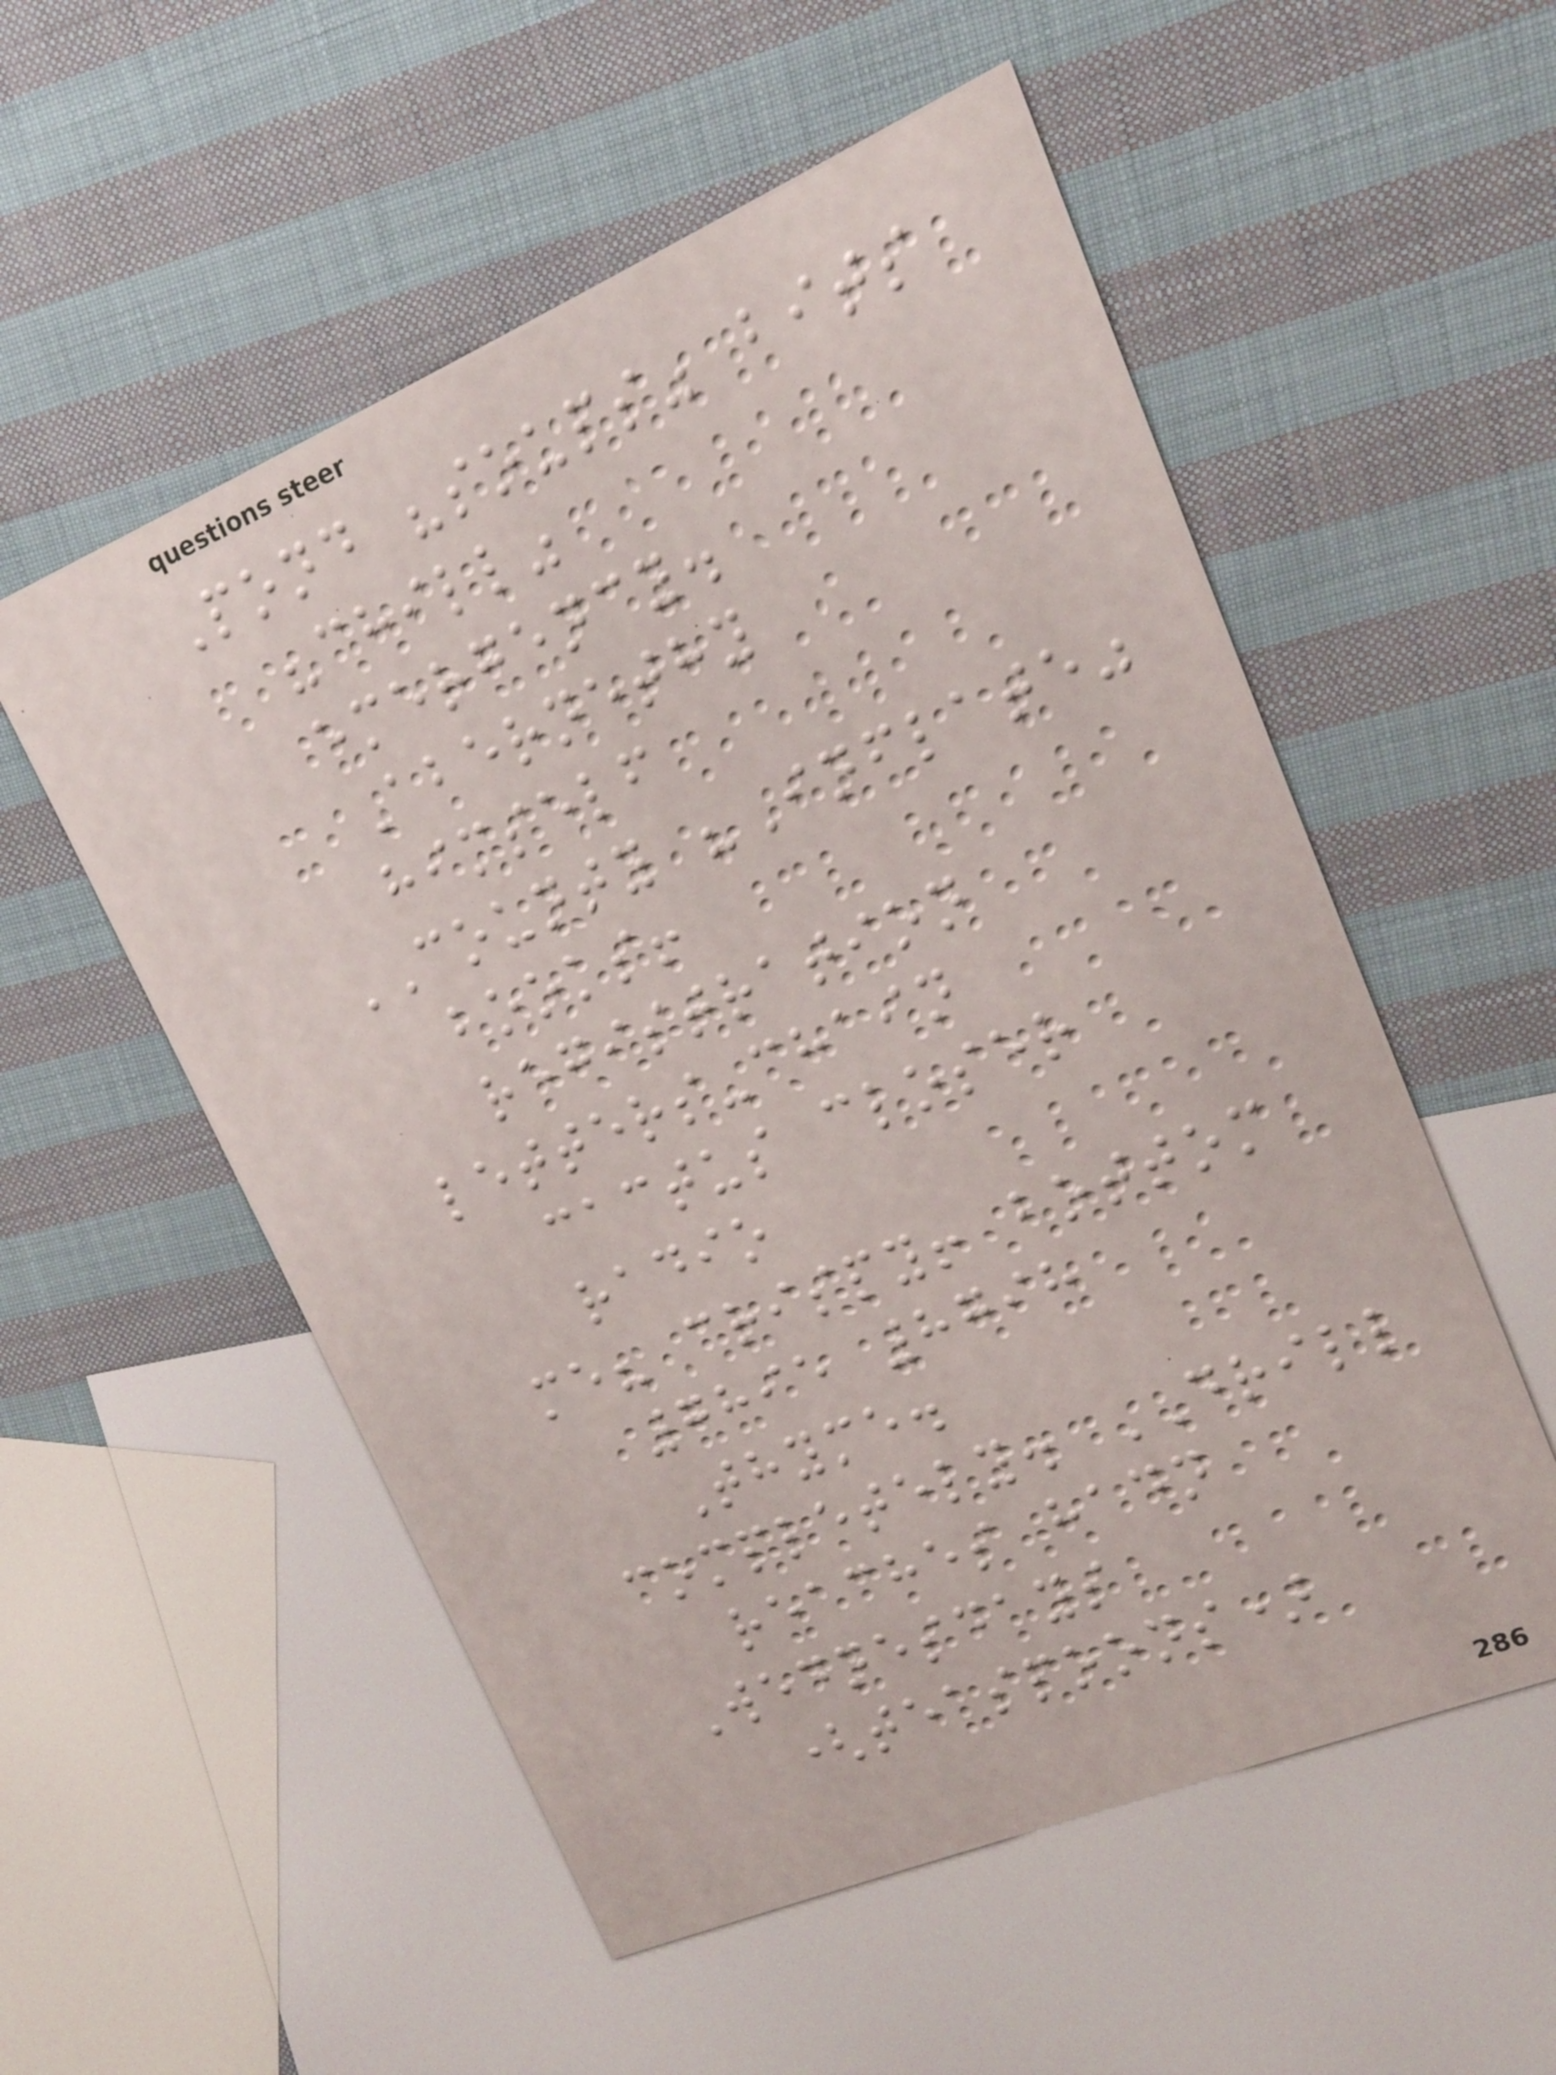Pond "soups" bits
"chill"
emergency.
Abernethy
himself
COUNTY "Inflate"
books!
registration
letters-chain
cactus closer
radio
me? crispy! bottom
7895 8798
Thyme.
completely. DRILL
reaches hadn
Wednesdays
(teaspoons)
